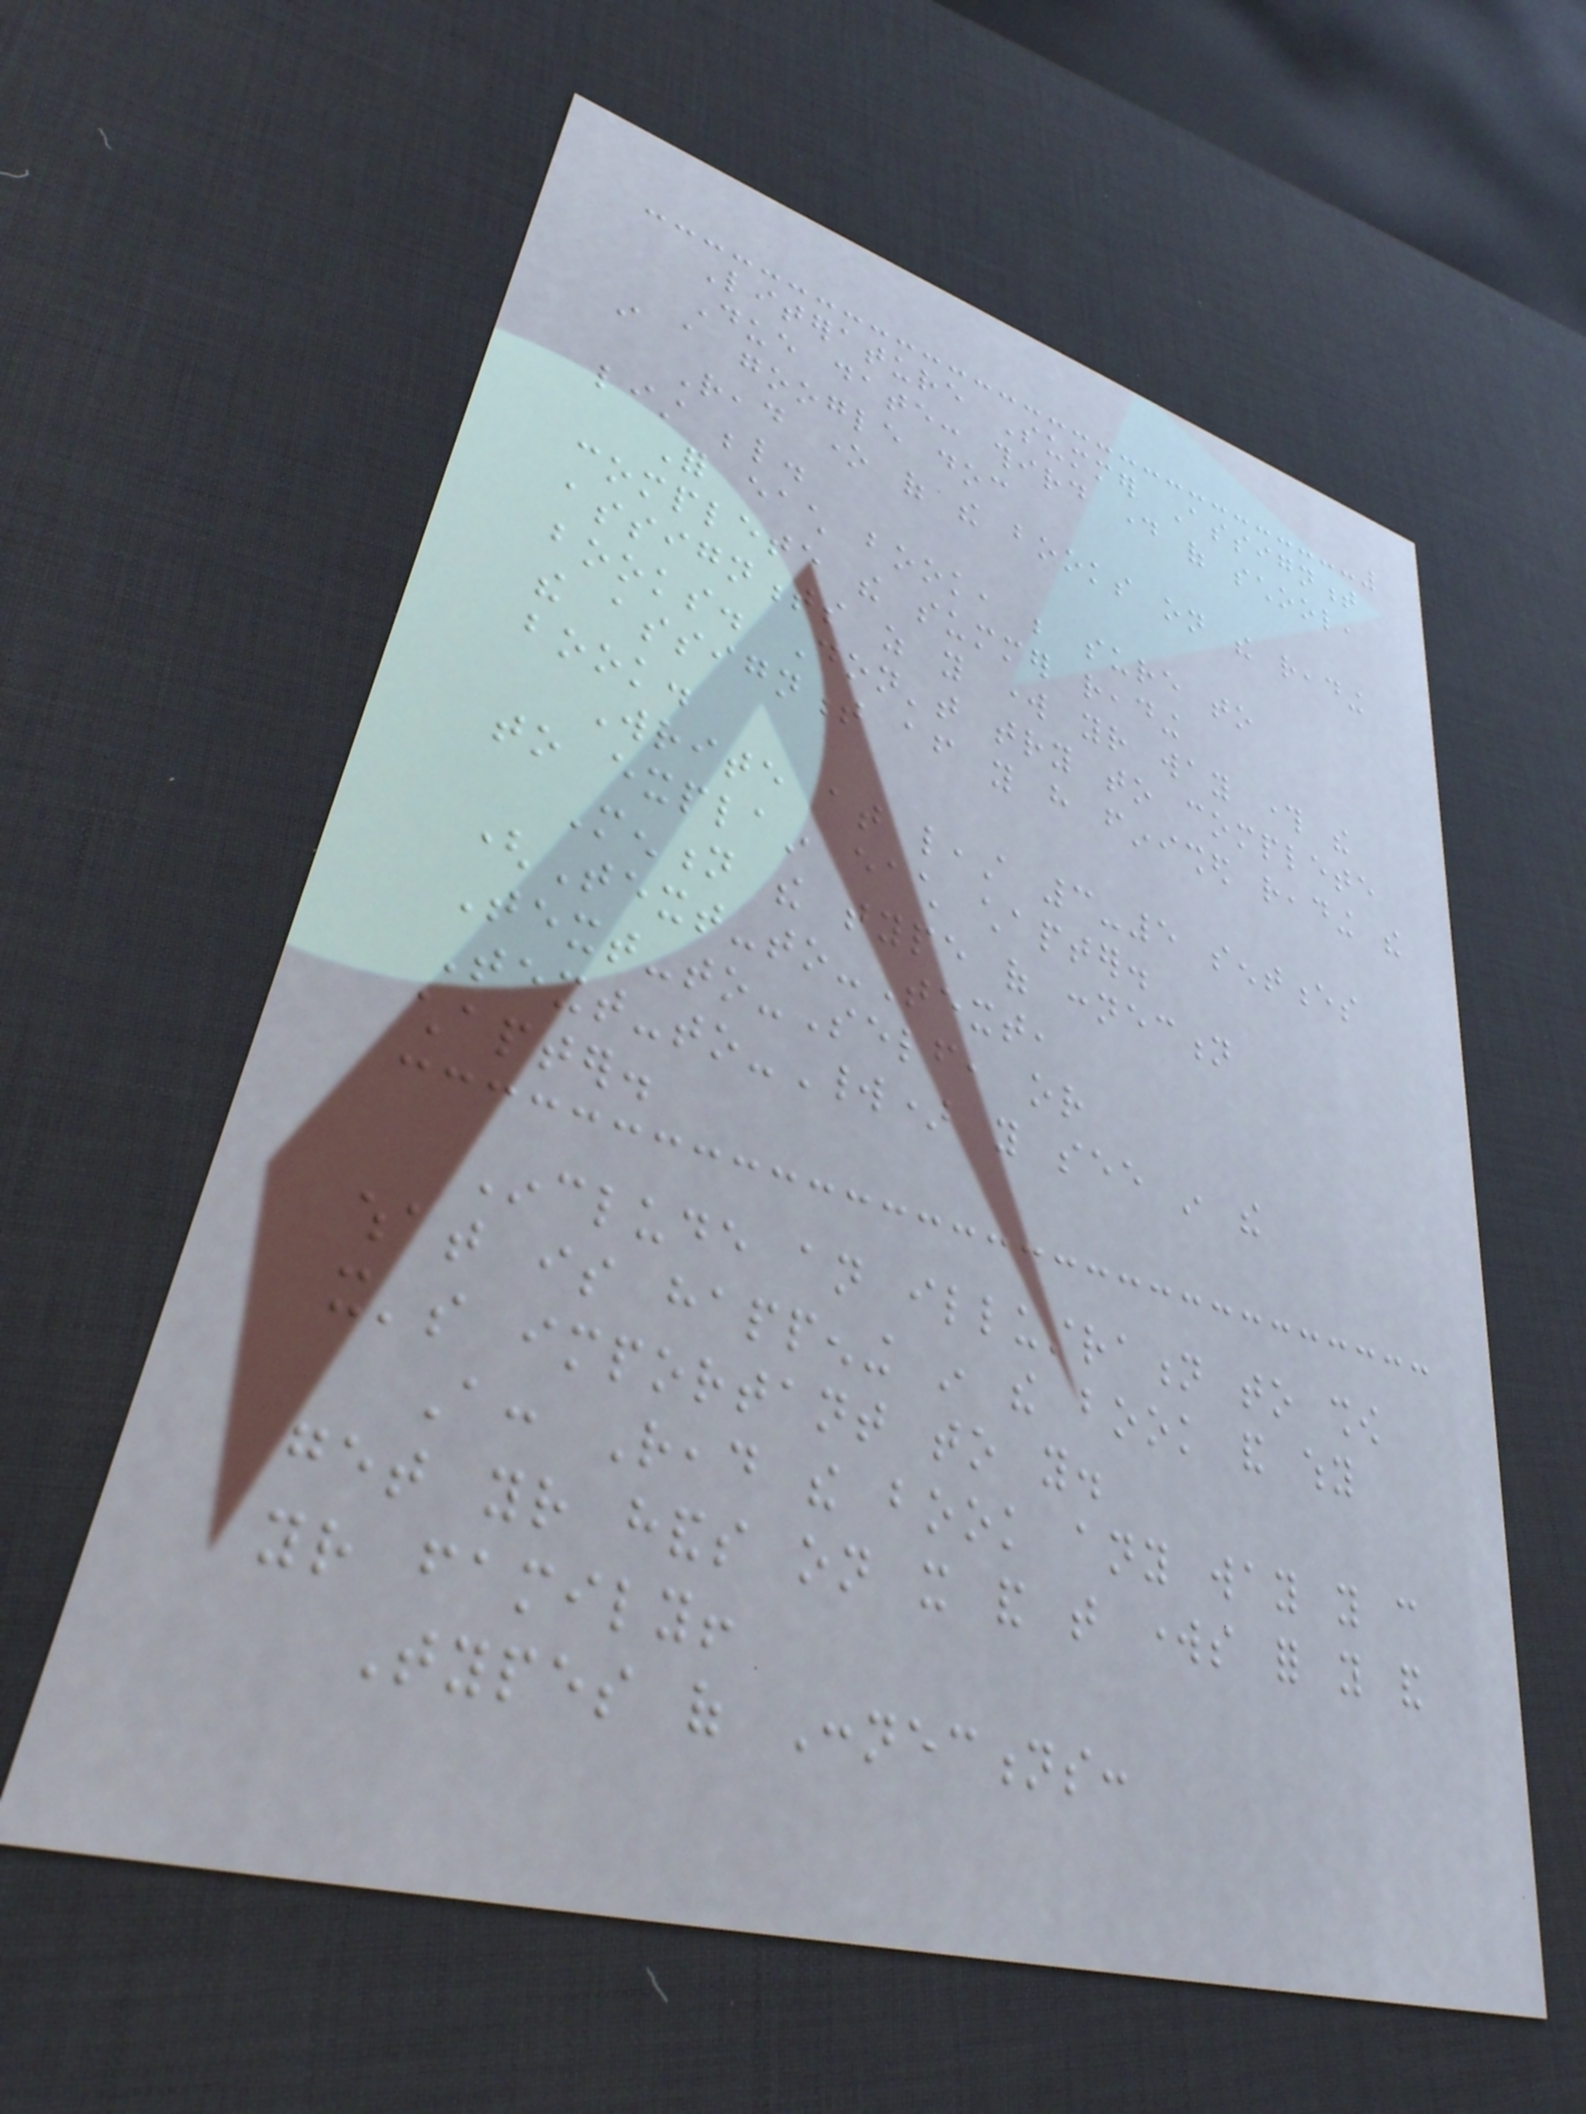Literature Summer Assignment
Due date: third day of school,
in a google doc
Read one of the books on the reading
list below.
For each book, be sure to
complete the summer reading
assignments as you work your way through the
books. Don't try to complete
the assignment after you have finished reading the
book.
Write at least 3-5 sentences
to explain each chapter.
Mention the type of connection
(Text-to-Text,
Text-to-Self, or
Text-to-World) you see in the
chapter.
Include an illustration to show
what is happening in the book and why
it's important to you.
A: Read the book any way you can
get your hands on it and that works for you and
your family!
Types of Connections:
